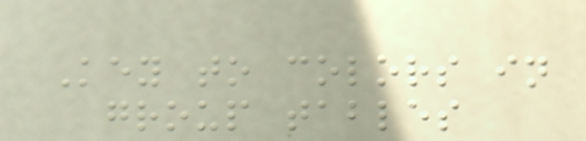Key to colors in
group tables
